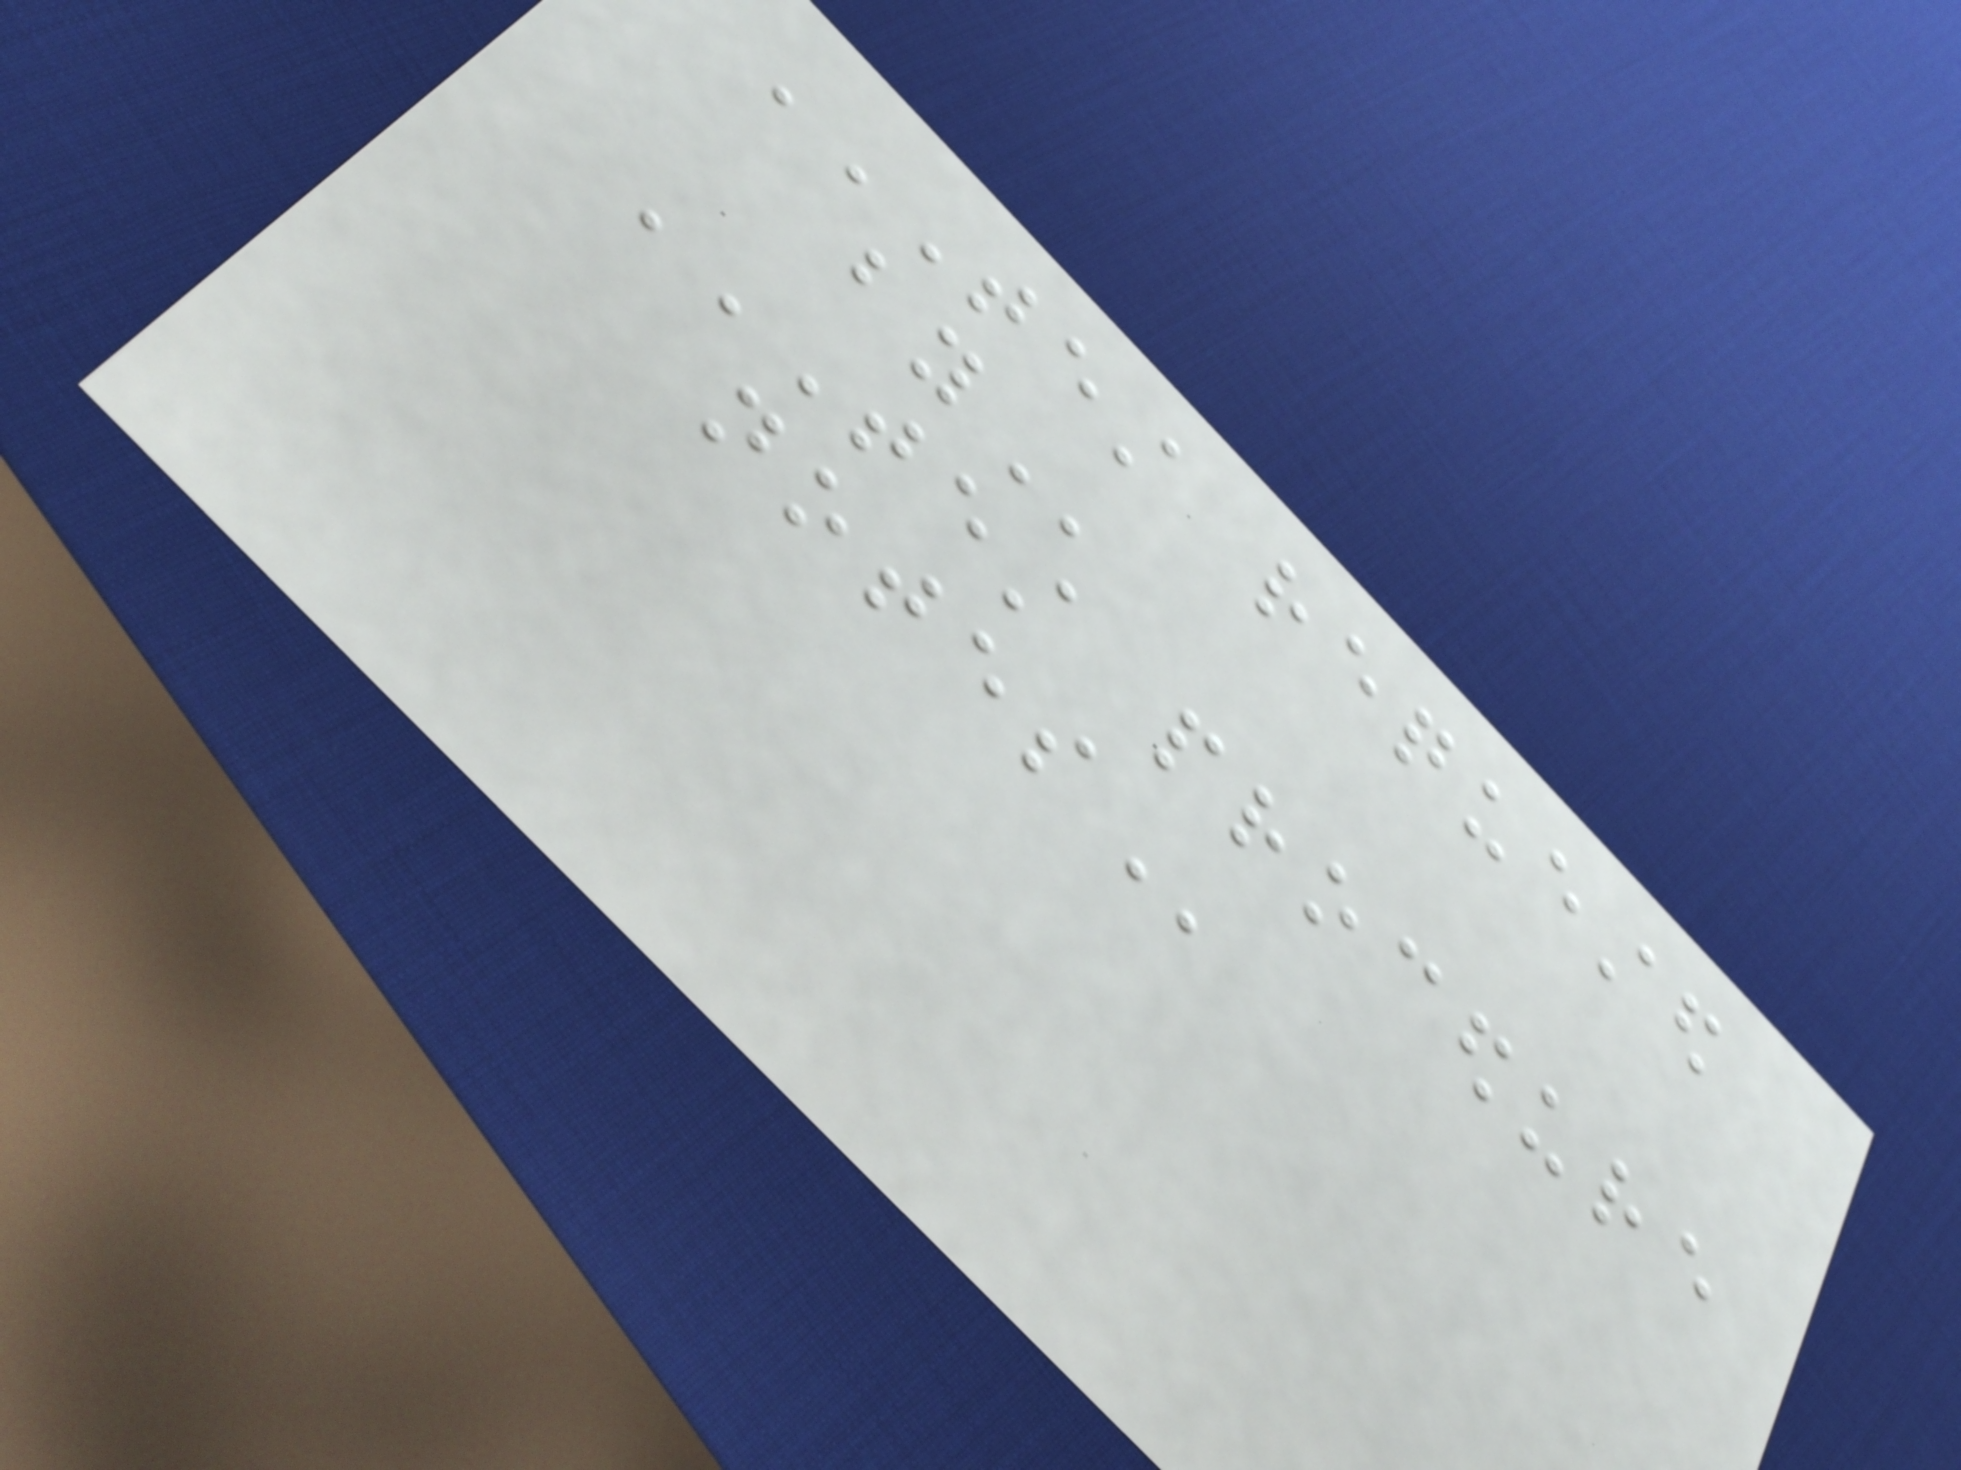TEST REQUESTED
BY
TEST PROCEDURE
NOTES
